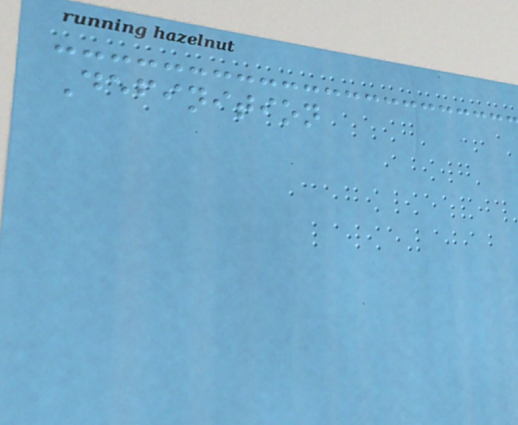Definition
